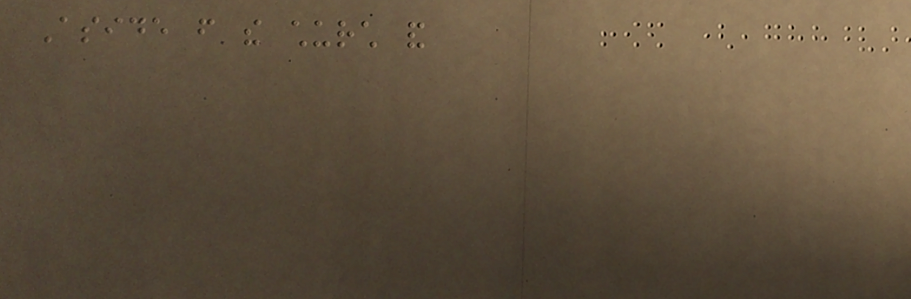Aside from the church and
